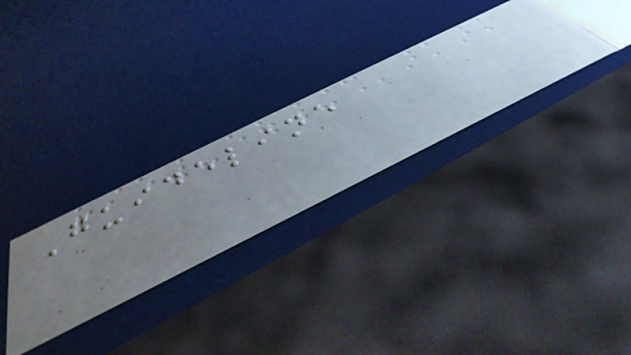Guideline
